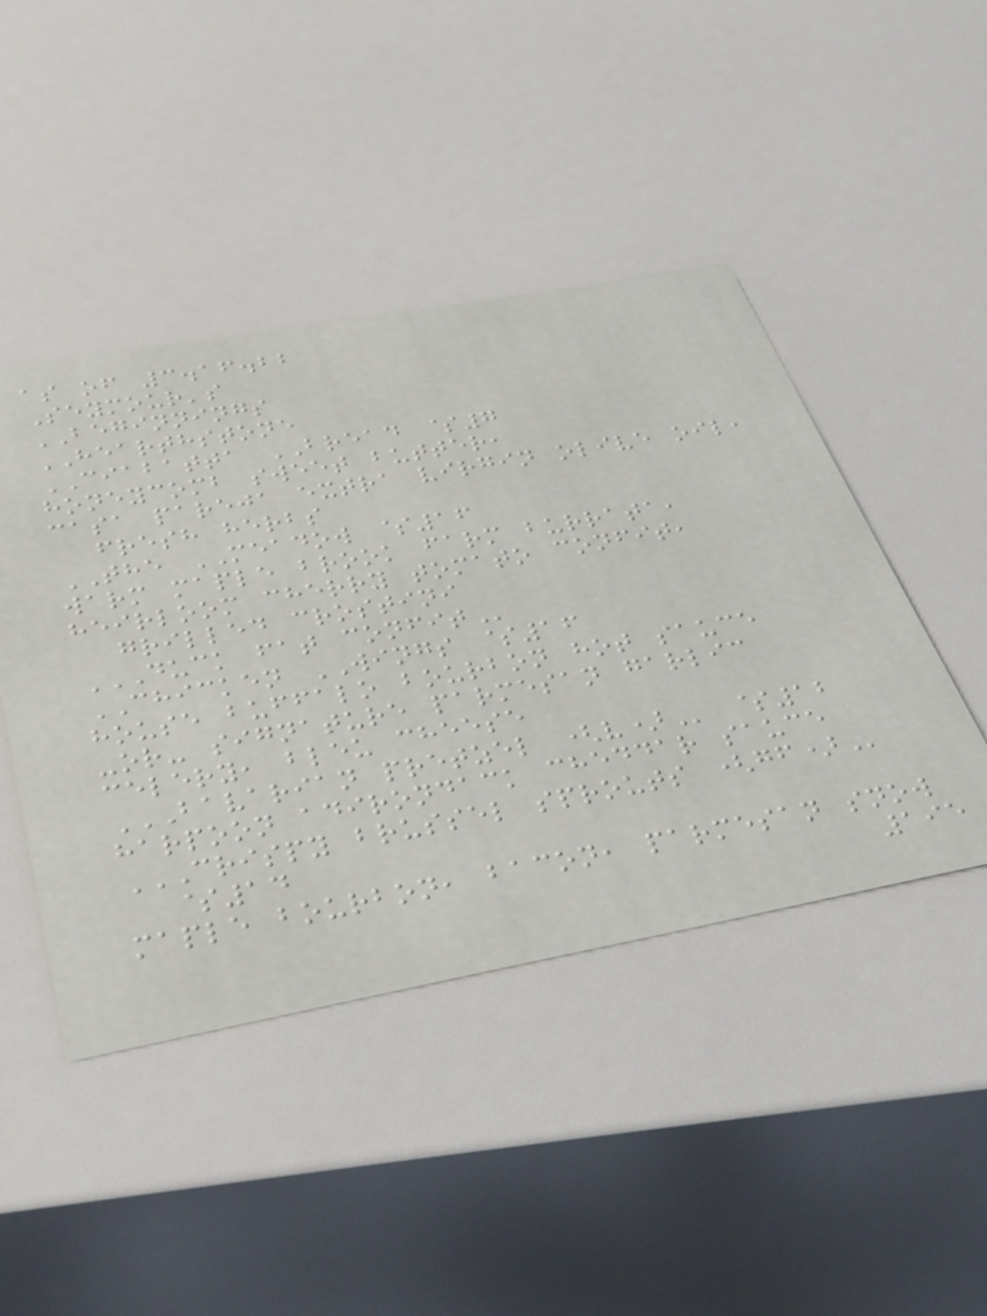as of 3.16.22
Seymour's
BEGINNINGS
HEARTHSTONE
CIABATTA BREAD $7
honeycomb sweet butter,
casa pareja extra virgin olive oil,
fresh herbs
THE MEADOW $16
warm maple brook farm burrata,
heirloom cherry tomato confit,
grilled crostini
DUCK FAT CONFIT
CHICKEN WINGS $16
house buffalo bourbon hot sauce
-or- signature parmesan garlic
celery, bleu cheese
BAVARIAN PRETZEL (V) $12
harpoon adirondack cheddar sauce
CRISPY BRUSSEL SPROUTS (GF)
$14
maple bourbon, bacon, parmesan snow
195
